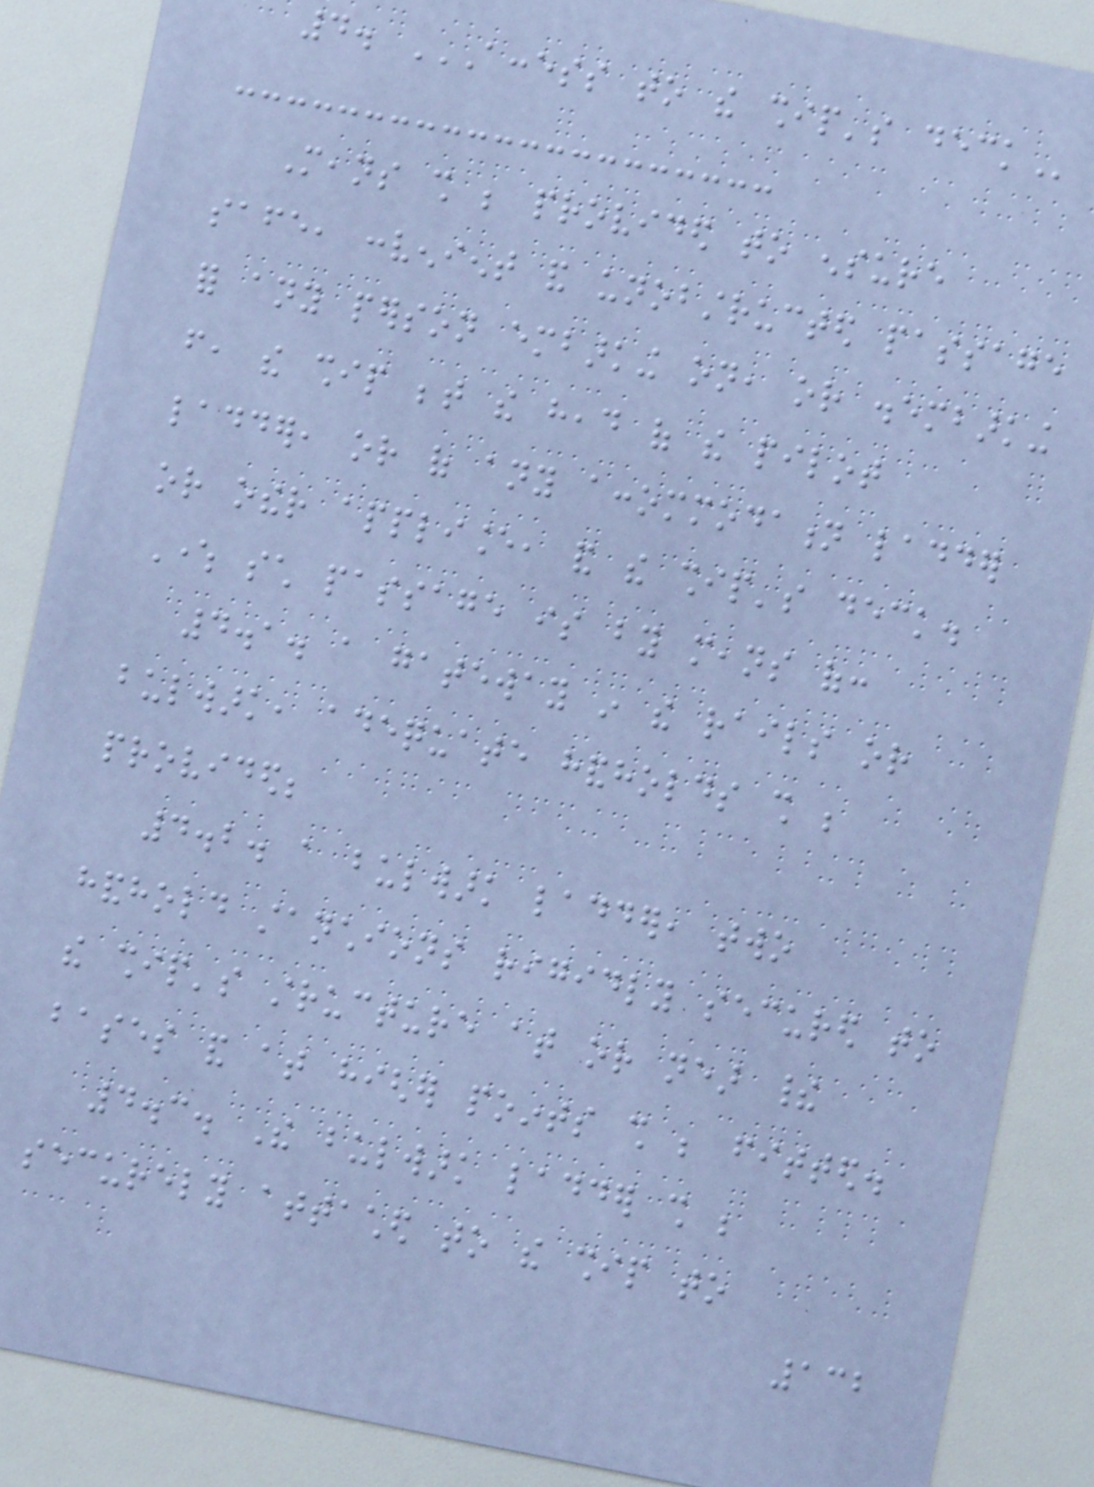4. ACCESS TO THE SHIP'S DECK
Means shall be provided to ensure
safe, convenient and unobstructed passage
for any person embarking on, or disembarking
from, the ship between the head of the pilot
ladder, or of any accommodation ladder
or other appliance, and the ship's deck.
Where such passage is by means of:
4.1. a gateway in the rails or
bulwark, adequate handholds shall be
provided;
4.2. a bulwark ladder, two
handhold stanchions rigidly secured to
the ship's structure at or near their
bases and at higher points shall be fitted.
4.3. The bulwark ladder shall be
securely attached to the ship to
132
